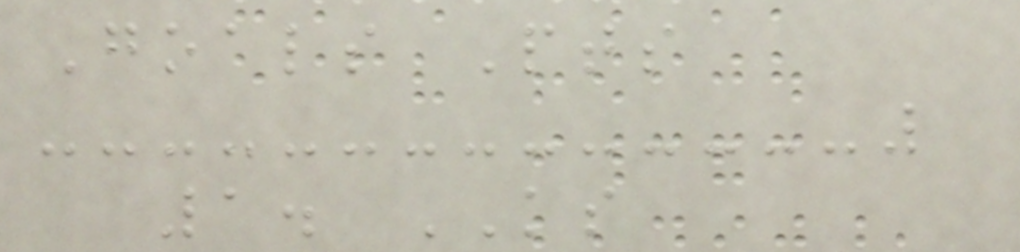Goals Pts
1. KS
